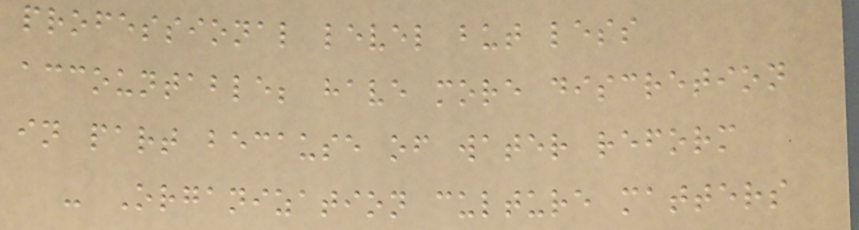professional level but less
accountable; have more discretion
in part because of water reform
- Organization culture matters
